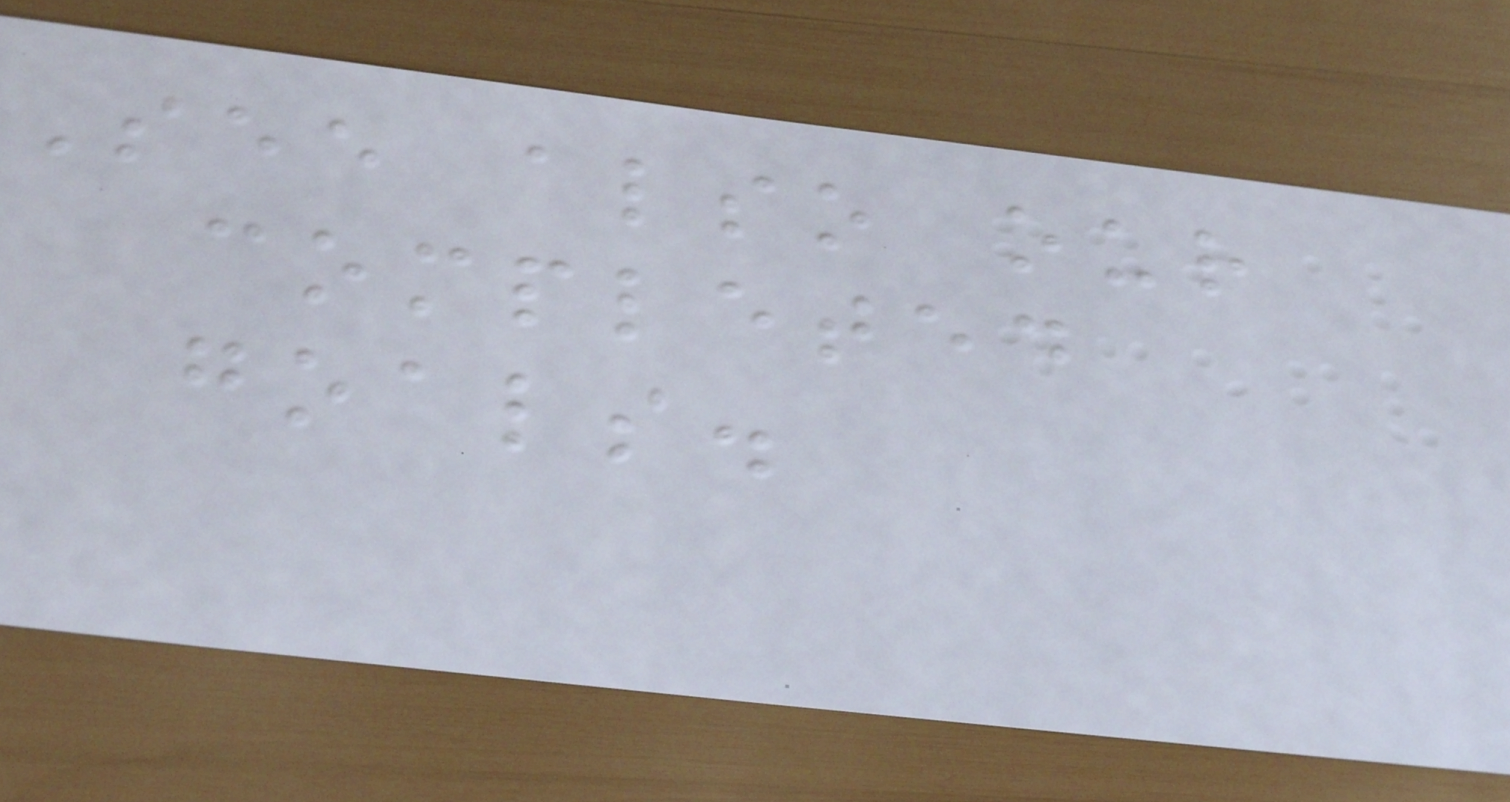See also our
completed
goals.
